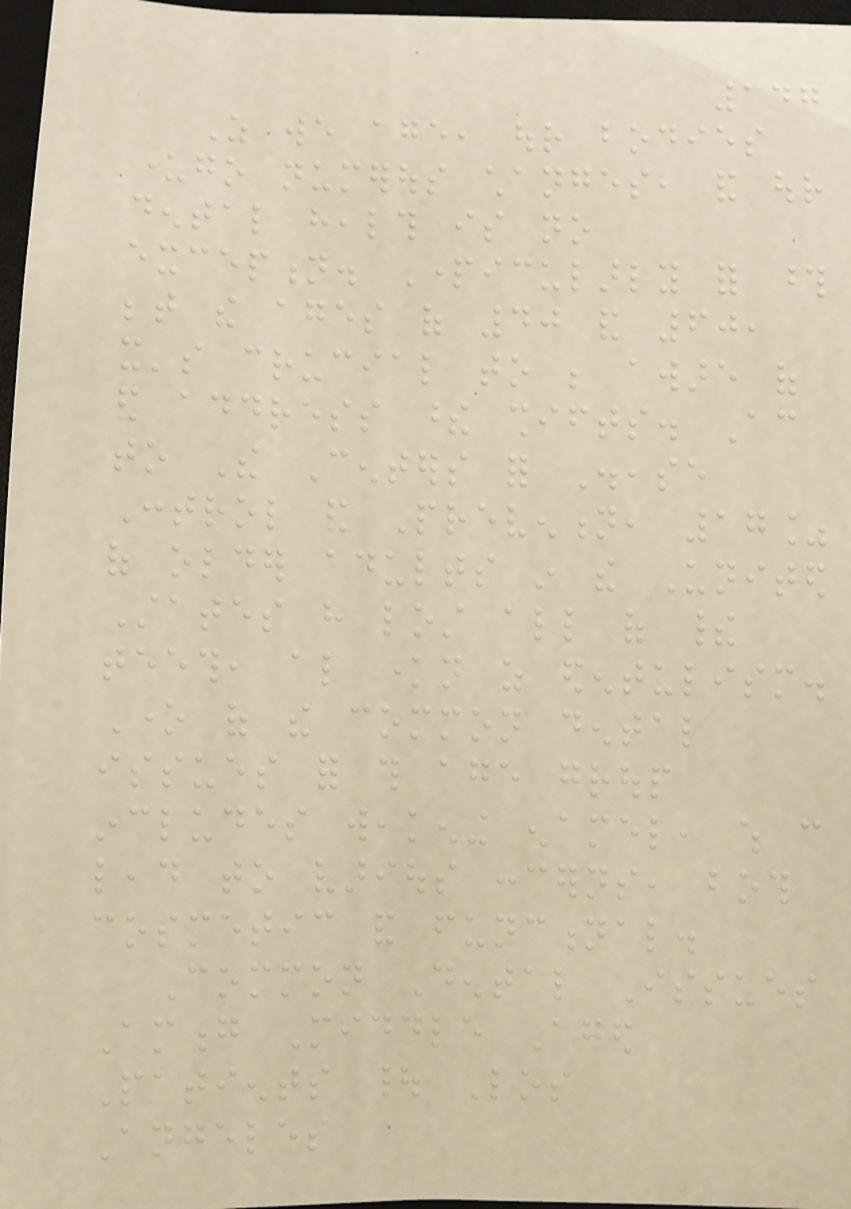147
As we age, our bodies
undergo numerous changes, and our
dental health is no
exception. Particularly for those
between the ages of 40 and 60,
it's crucial to be aware of
and address these shifts. According
to The Centers for Disease
Control and Prevention, 17%
of older adults in the United
States have lost all of their
teeth, also known as edentulism.
One of the common dental
issues for this age group
includes weakening enamel, which can
lead to various concerns, both
cosmetic and functional.
Common Dental Issues
Among Middle Aged
Patients | Los
Angeles
